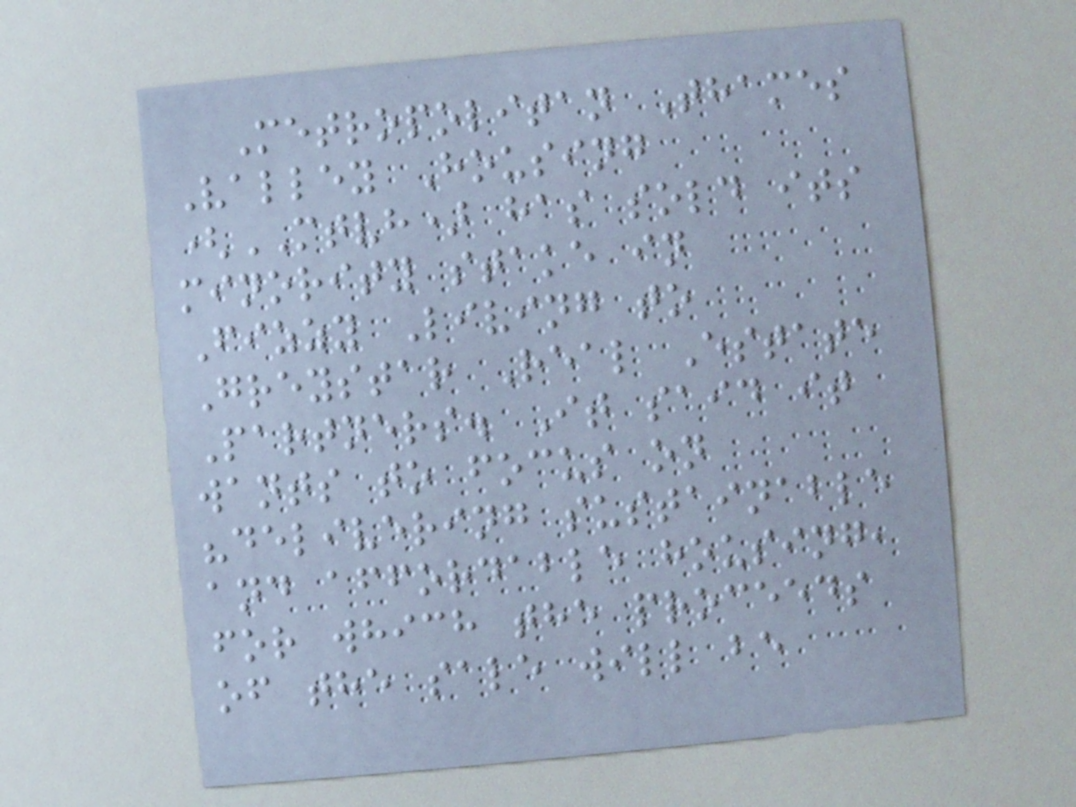Metropolitan Thames
Valley Housing
(MTVH) has sold its
minority stake in
Fizzy Living to
Greystar Real Estate
Partners. It said it
wants to focus on
"delivering sustainable
and affordable housing,
for which the proceeds
of the sale will be
